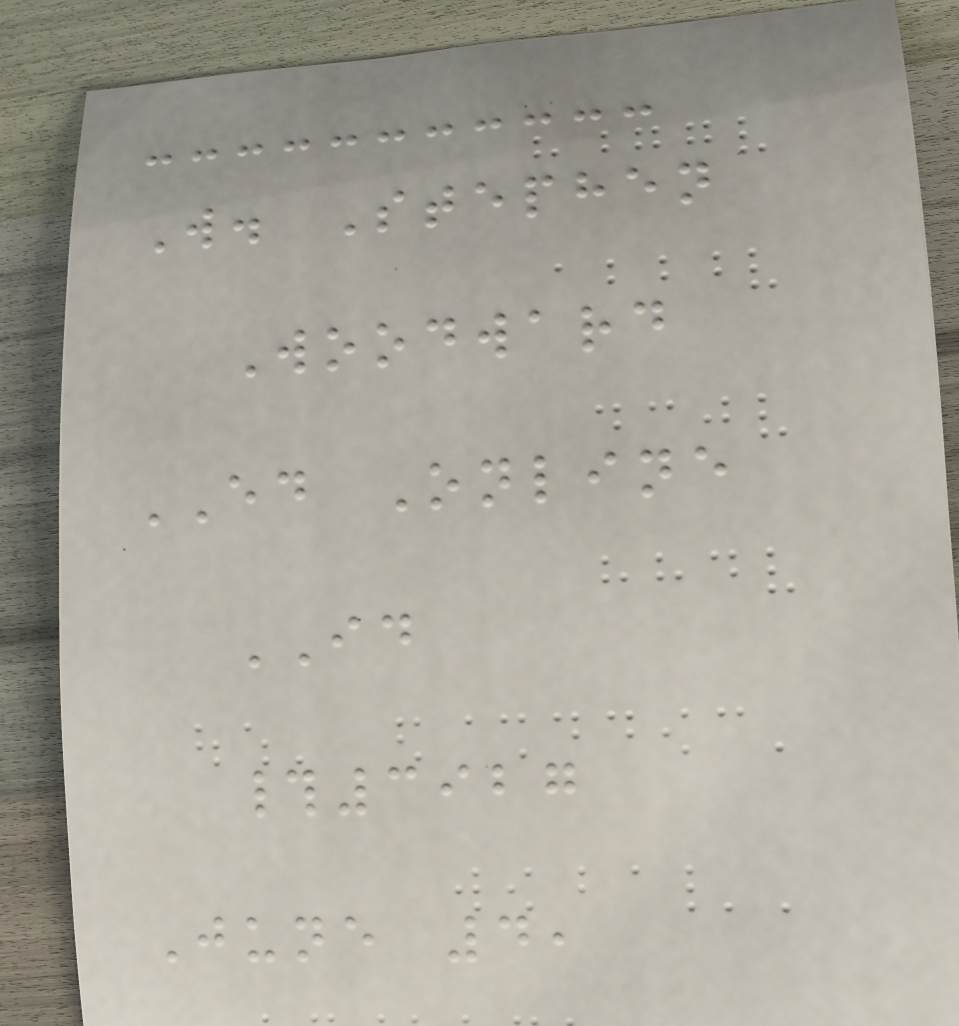W. Stephen
Woodward
ED Online
ID
#3927
June 4,
